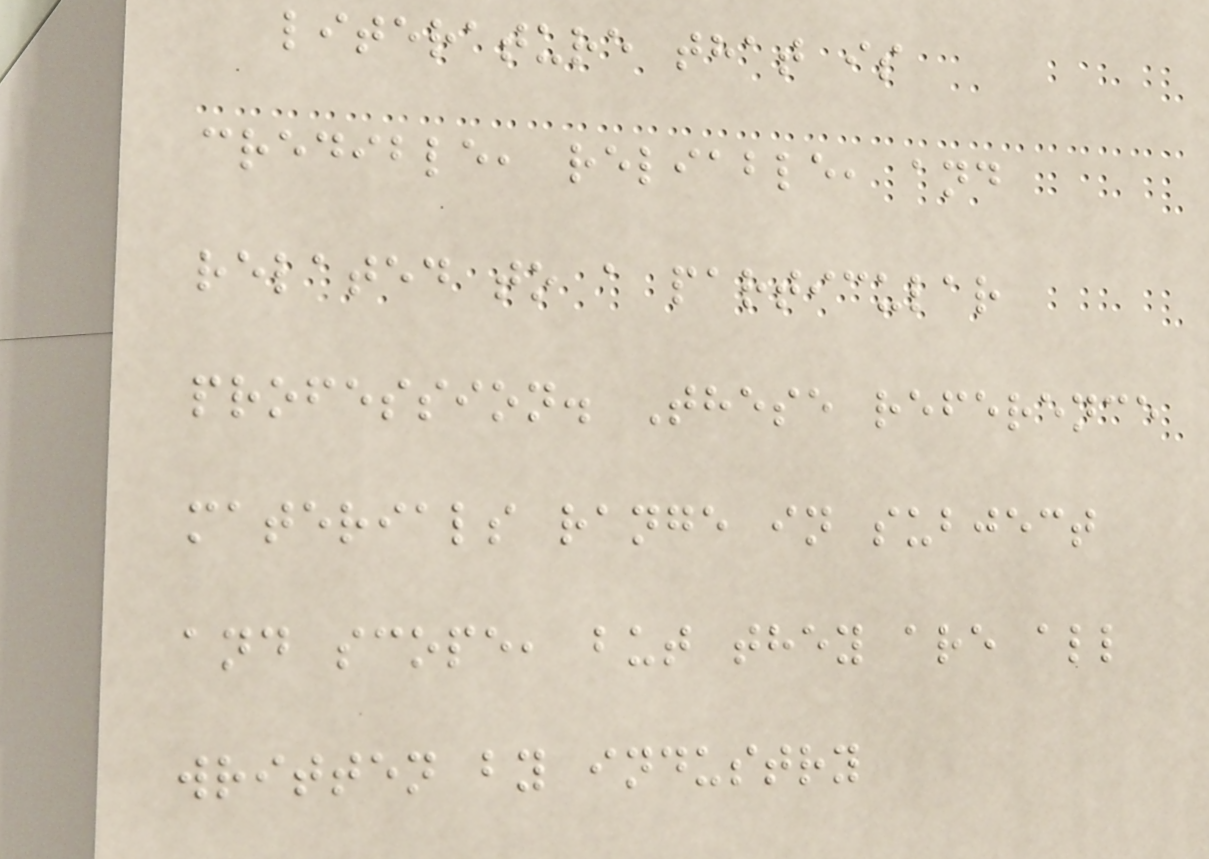literature that is
credible, reliable, and
related to a particular
profession. These reference
materials range in subject
and scope, but they are all
written by industry
